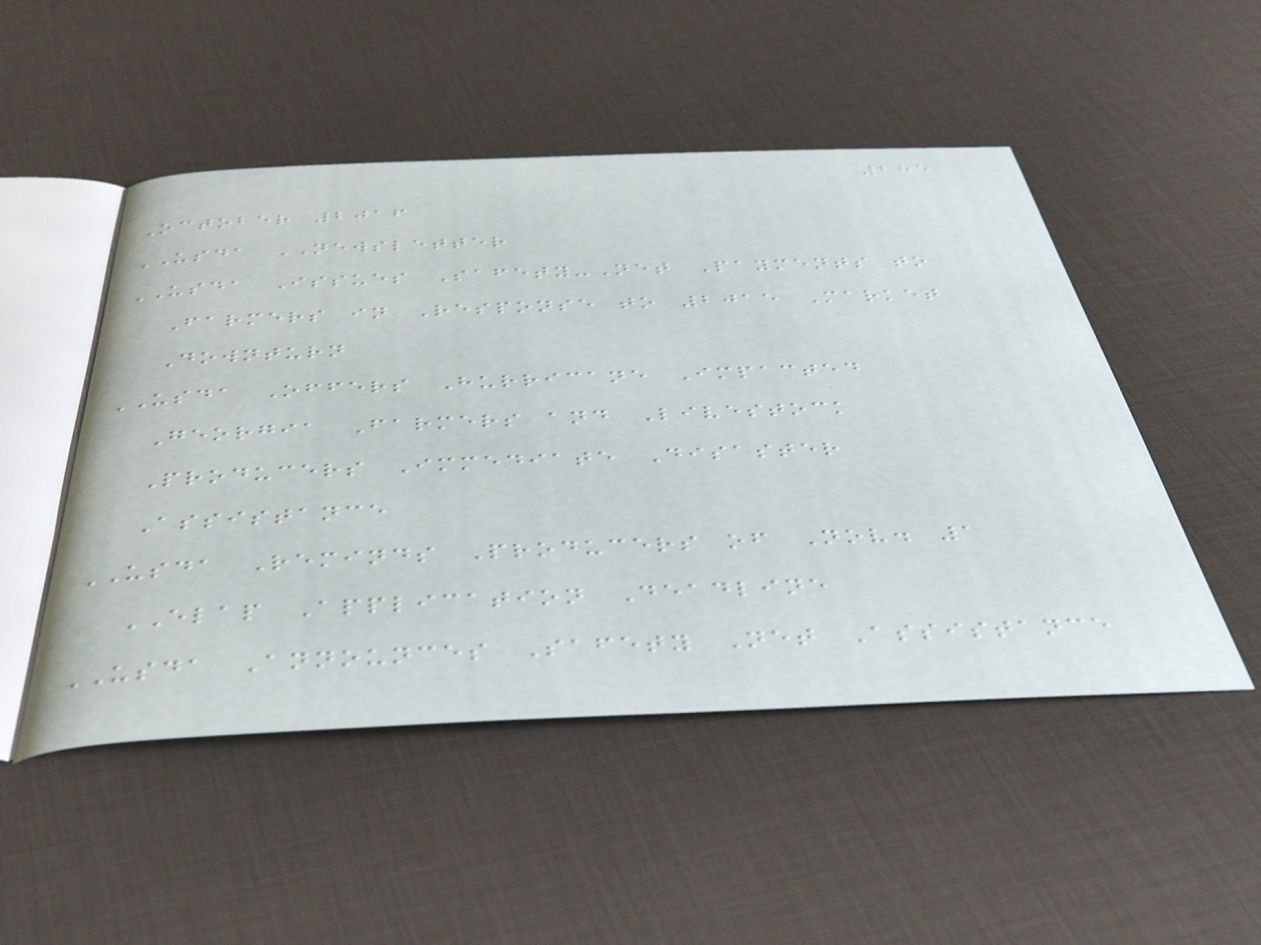285
October 2016
USDA NEWSLETTER
USDA Issues Safety-Net Payments to
Farmers in Response to 2015 Market
Downturn
USDA Offers Hurricane Impacted
Georgia Farmers and Livestock
Producers Immediate Disaster
Assistance
USDA Reminds Producers of Nov. 1
ELAP Application Deadline
USDA Announces Safety Net Assistance
